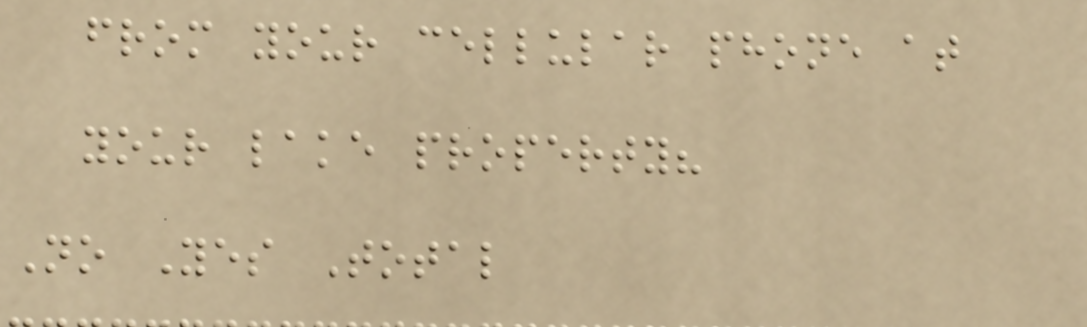from your cellular phone at
your lake property?
No Yes Total
